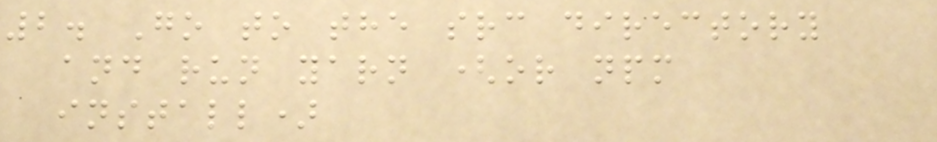2. Go to the src directory
and run yarn (or npm
install)
